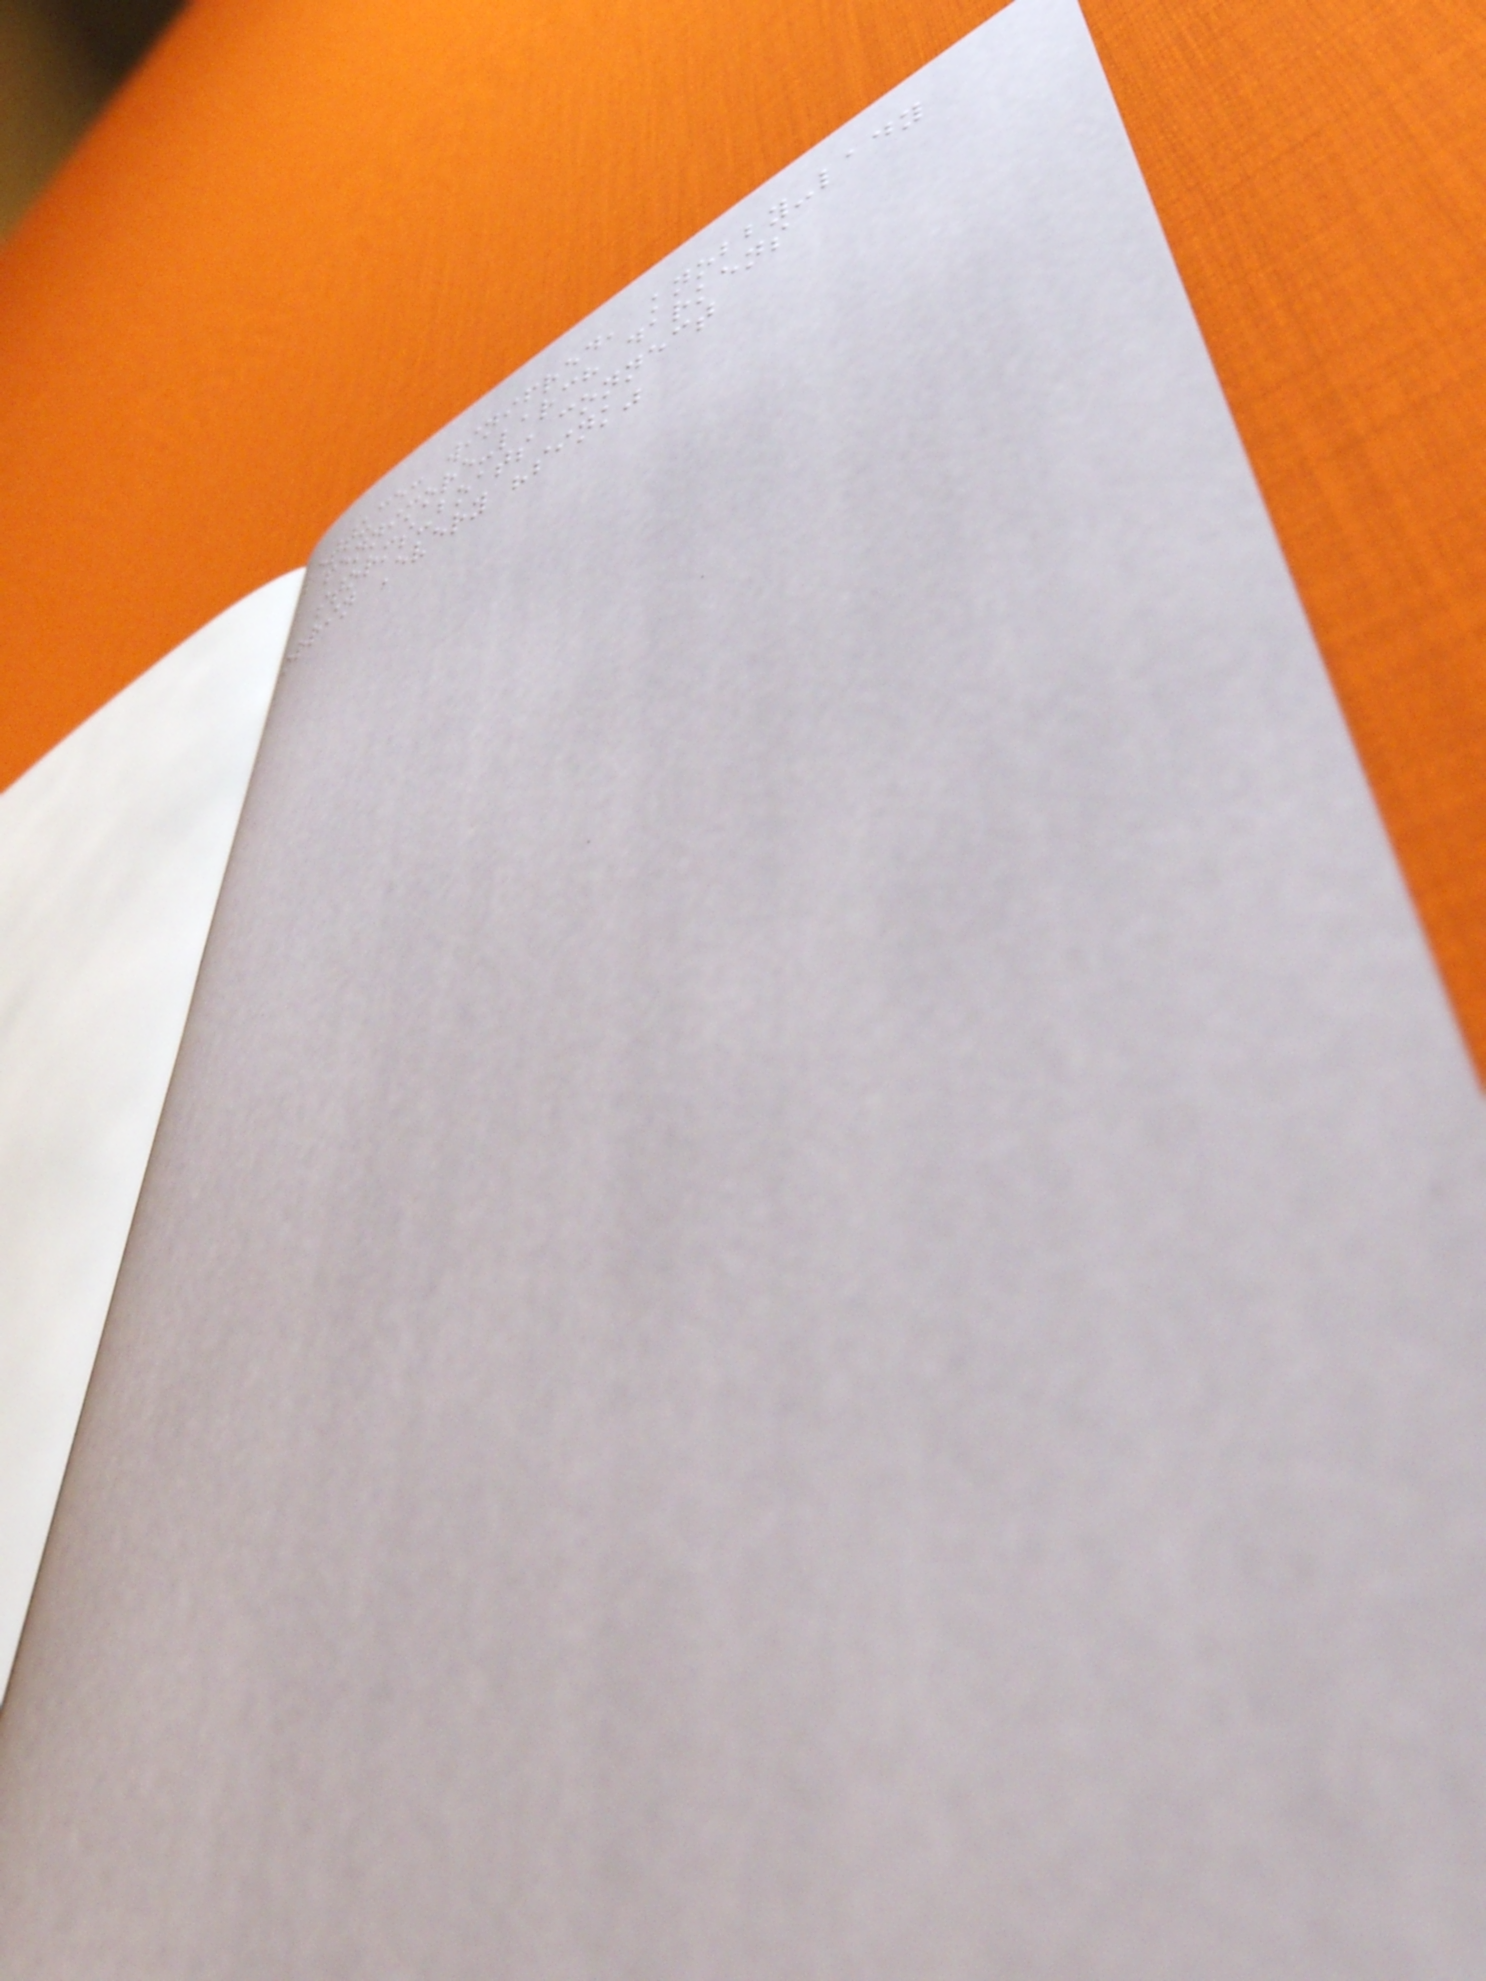lettuce: winifred, knobby-lady
fennimore-larch darkens
storms-boats connect
orrin Every "sink"
